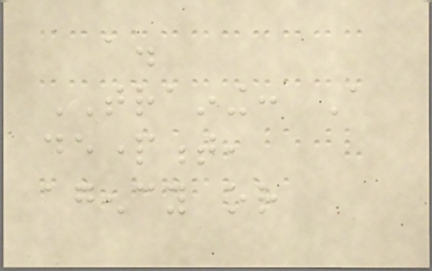a.
TRAINING: A
department,
agency or
